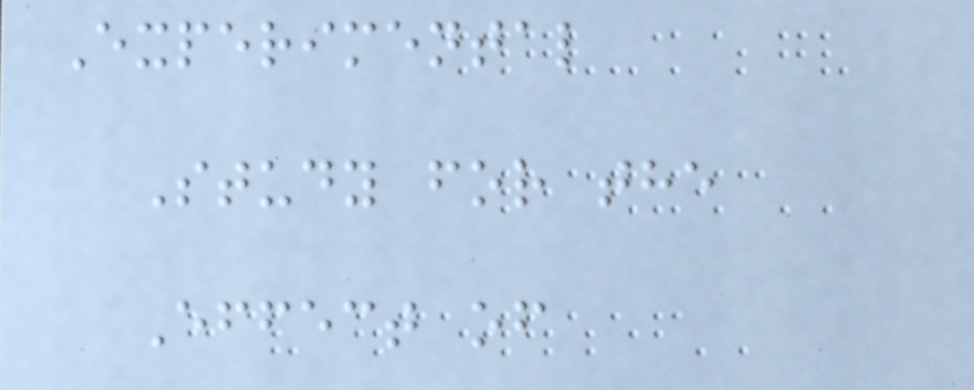Experimental
Study for the
Effect of
